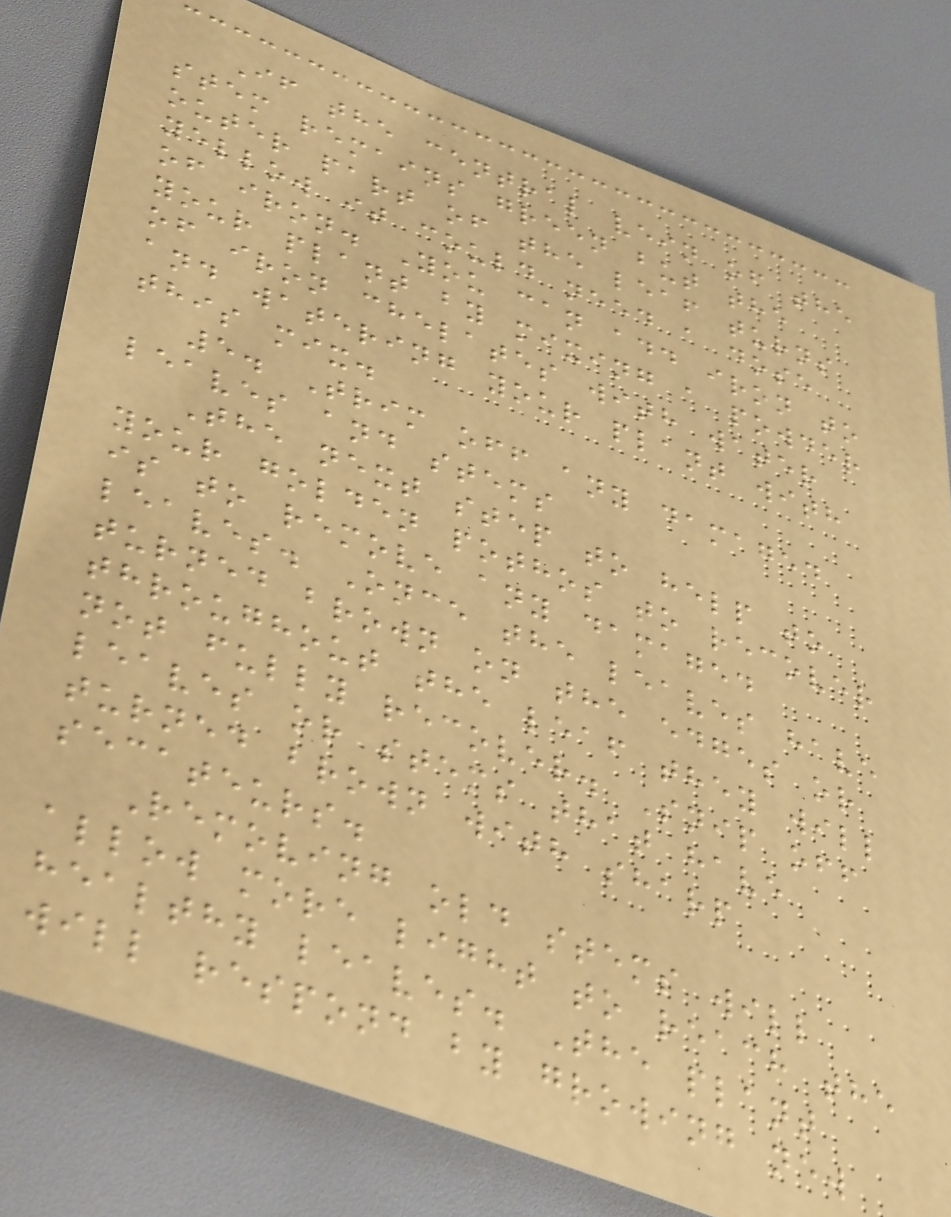If the central vein of the
stem remains green but the
outer part of the leaf turns
yellow it could need a dose
of iron. You can add iron to
your plant by mixing a powder
of iron chelates with water
and watering your plant with
this mix.
5. Trim off any damaged
leaves and stems
The next step to help to
your golden pothos to recover
is to remove any damaged
leaves. Once the leaves have
turned brown on the edges or
throughout the leaf they will
not fully recover. Snip off
leaves or stems that have
turned brown with sharp
secateurs.
Removing old stems will
allow more light to reach the
healthy leaves. The plant
will respond by growing new
